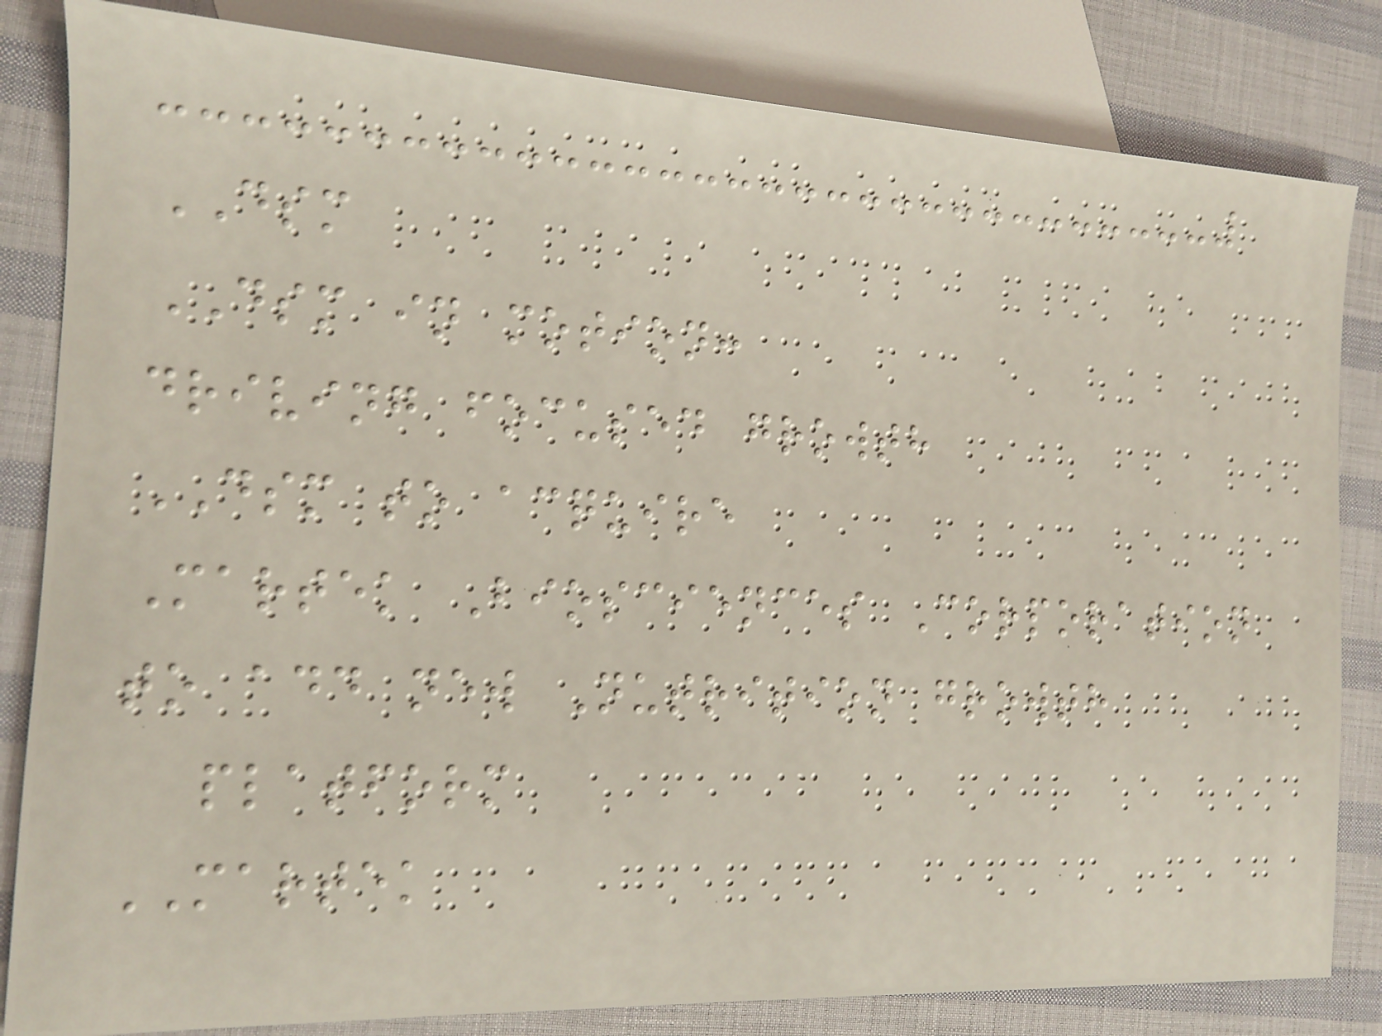DSM
DSM in motion:
driving focused growth
DSM to acquire
Martek Biosciences Corporation
to add new Nutrition growth
platform
MARTEK
